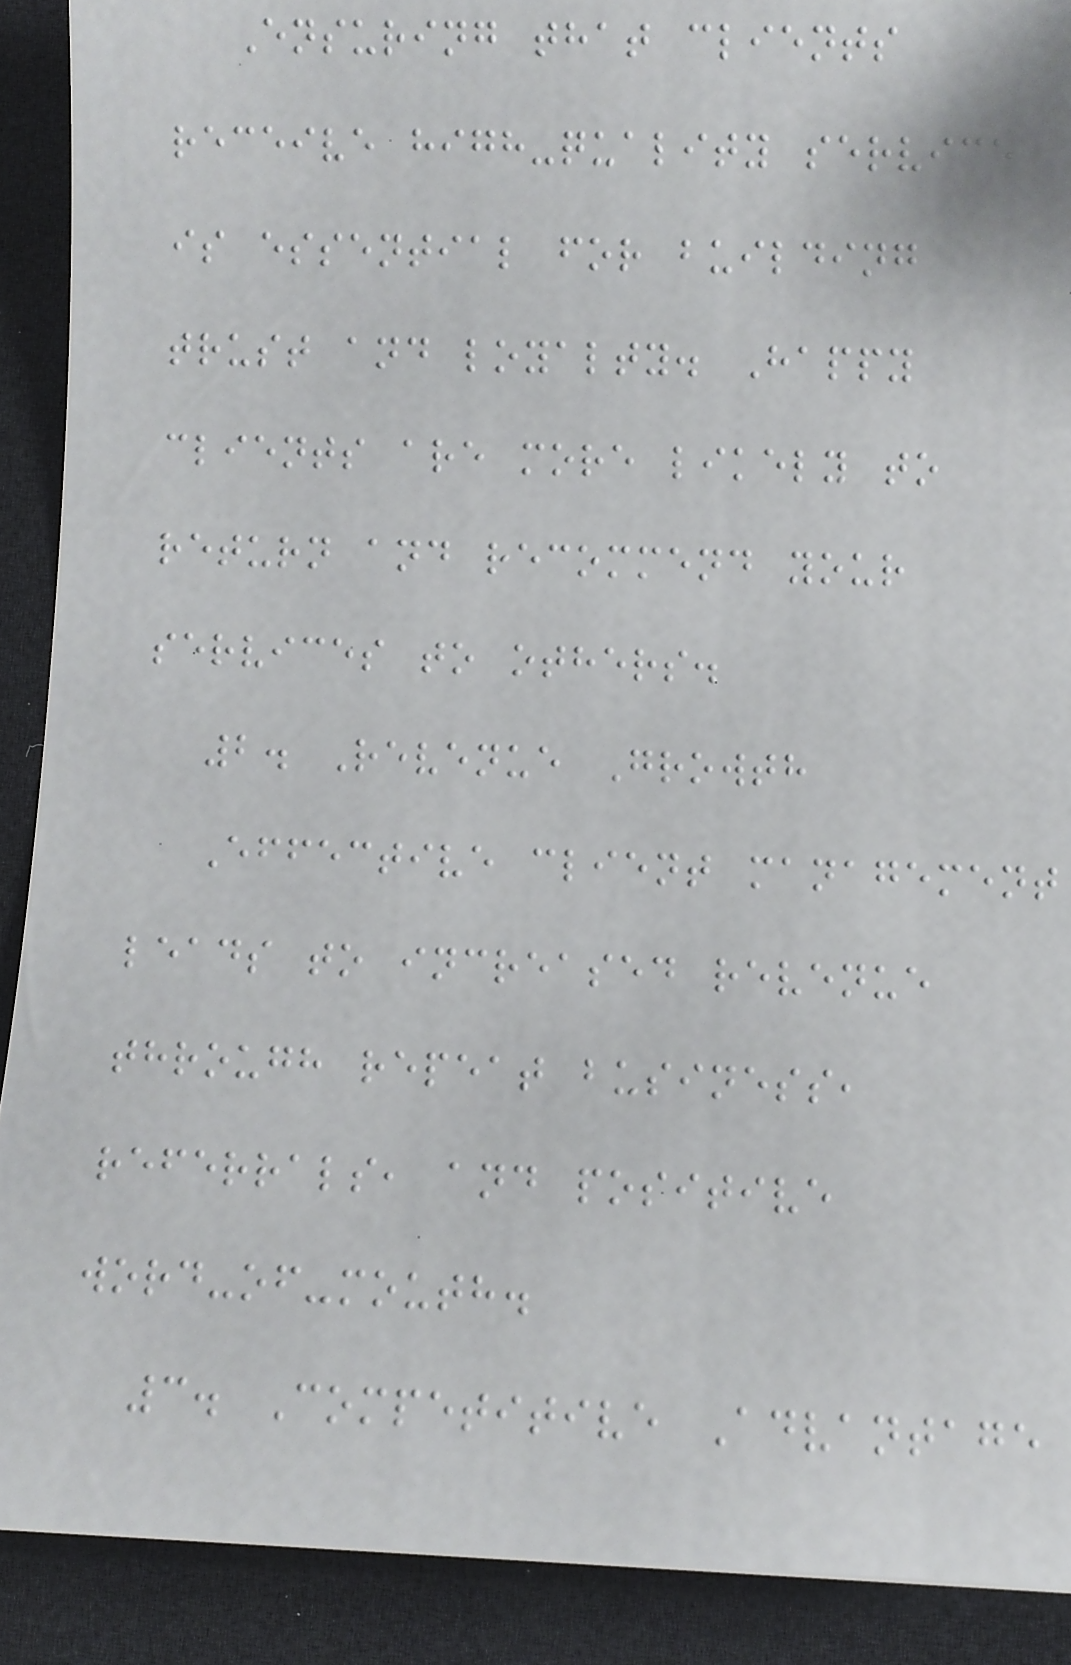Ensuring that clients
receive high-quality service
is essential for building
trust and loyalty. Happy
clients are more likely to
return and recommend your
services to others.
2. Revenue Growth
Effective client management
leads to increased revenue
through repeat business,
referrals, and positive
word-of-mouth.
3. Competitive Advantage
